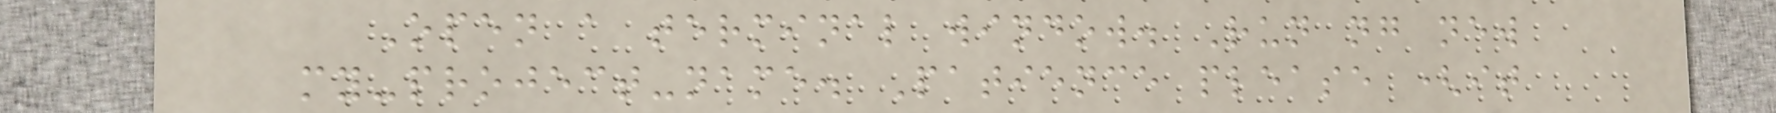Open a terminal window. Run ng new
my-project-name. Patience please (it
